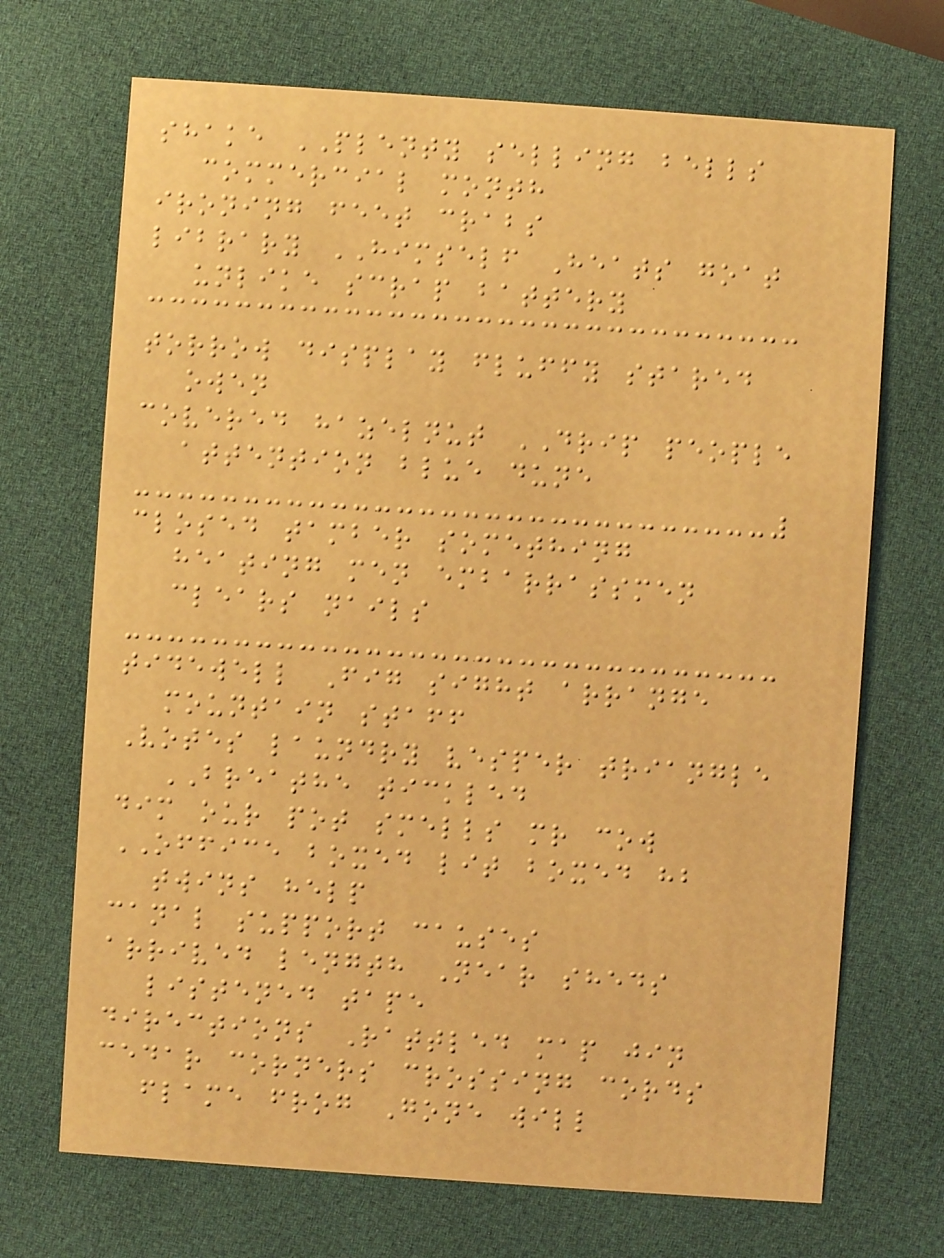shake PLENTY selling bells
commercial month
ironing feet crabs
library HIMSELF Heats goat
unlike scrap battery
torrow display fluffy stared
owen
covered hazelnut DRIP people
attention blue dune
closed tamber something
heating men embarrassmen
clears nails
tidewell Fig sight arrange
mountain staff
Votes laundry vesper triangle
BREATHE tickled
dim our pot smells mr cow
OFFICE boxed lit boxed hb
twins help
canal support causes
arrived length Near sheds
listened tape
directions Rattled map jin
cedar corners crossing cords
flame frog Gone will
